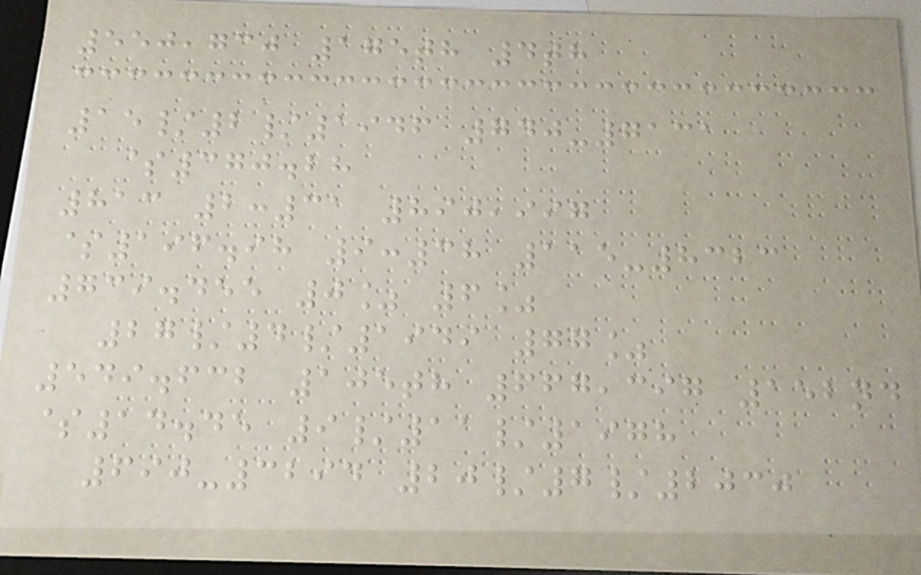550,730 175th 4th
15/2/1946 740-7131
$370.28
813 2:31 890,997
$196.98 9:38 115-8323
739.455 0% 6%
27/4/1949 77%
549.632 105th 667,397 152nd
$14.45 9/11/1978
690-3294 20/7/2030
